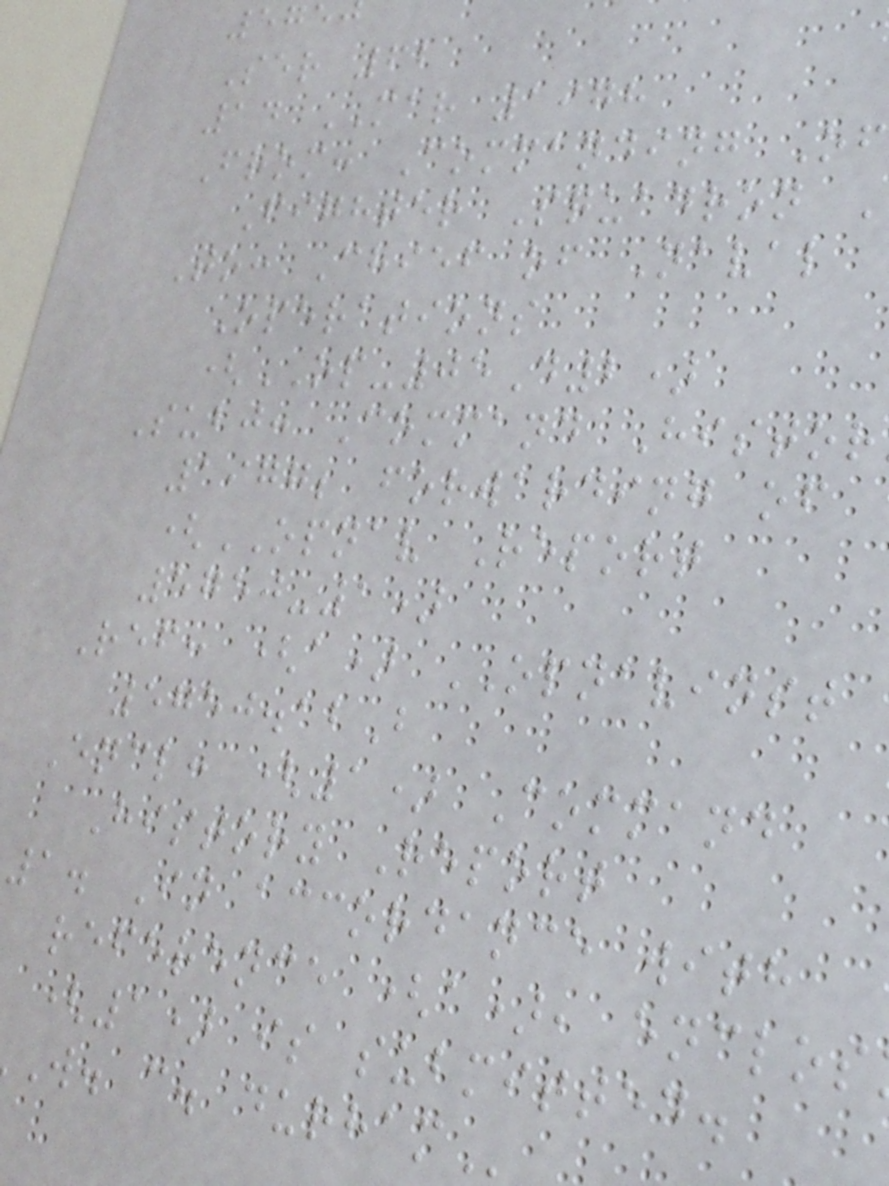575
Ser 62
14 MAR 1978
From: Commanding Of
Fighter Squadron
To: Chief of Naval
Operations
(OP-05D2)
Subj: Command Histor
1977; forwarding of
(OPNAV Report
5750-1)
Ref: (a) OPNAVINST
5750.12B
Encl: (1) Command
History Report
1. In accordance with
reference (a), enclos
(1) is submitted.
W. c.
